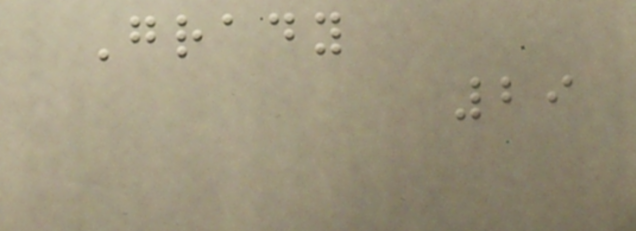Grady
29
